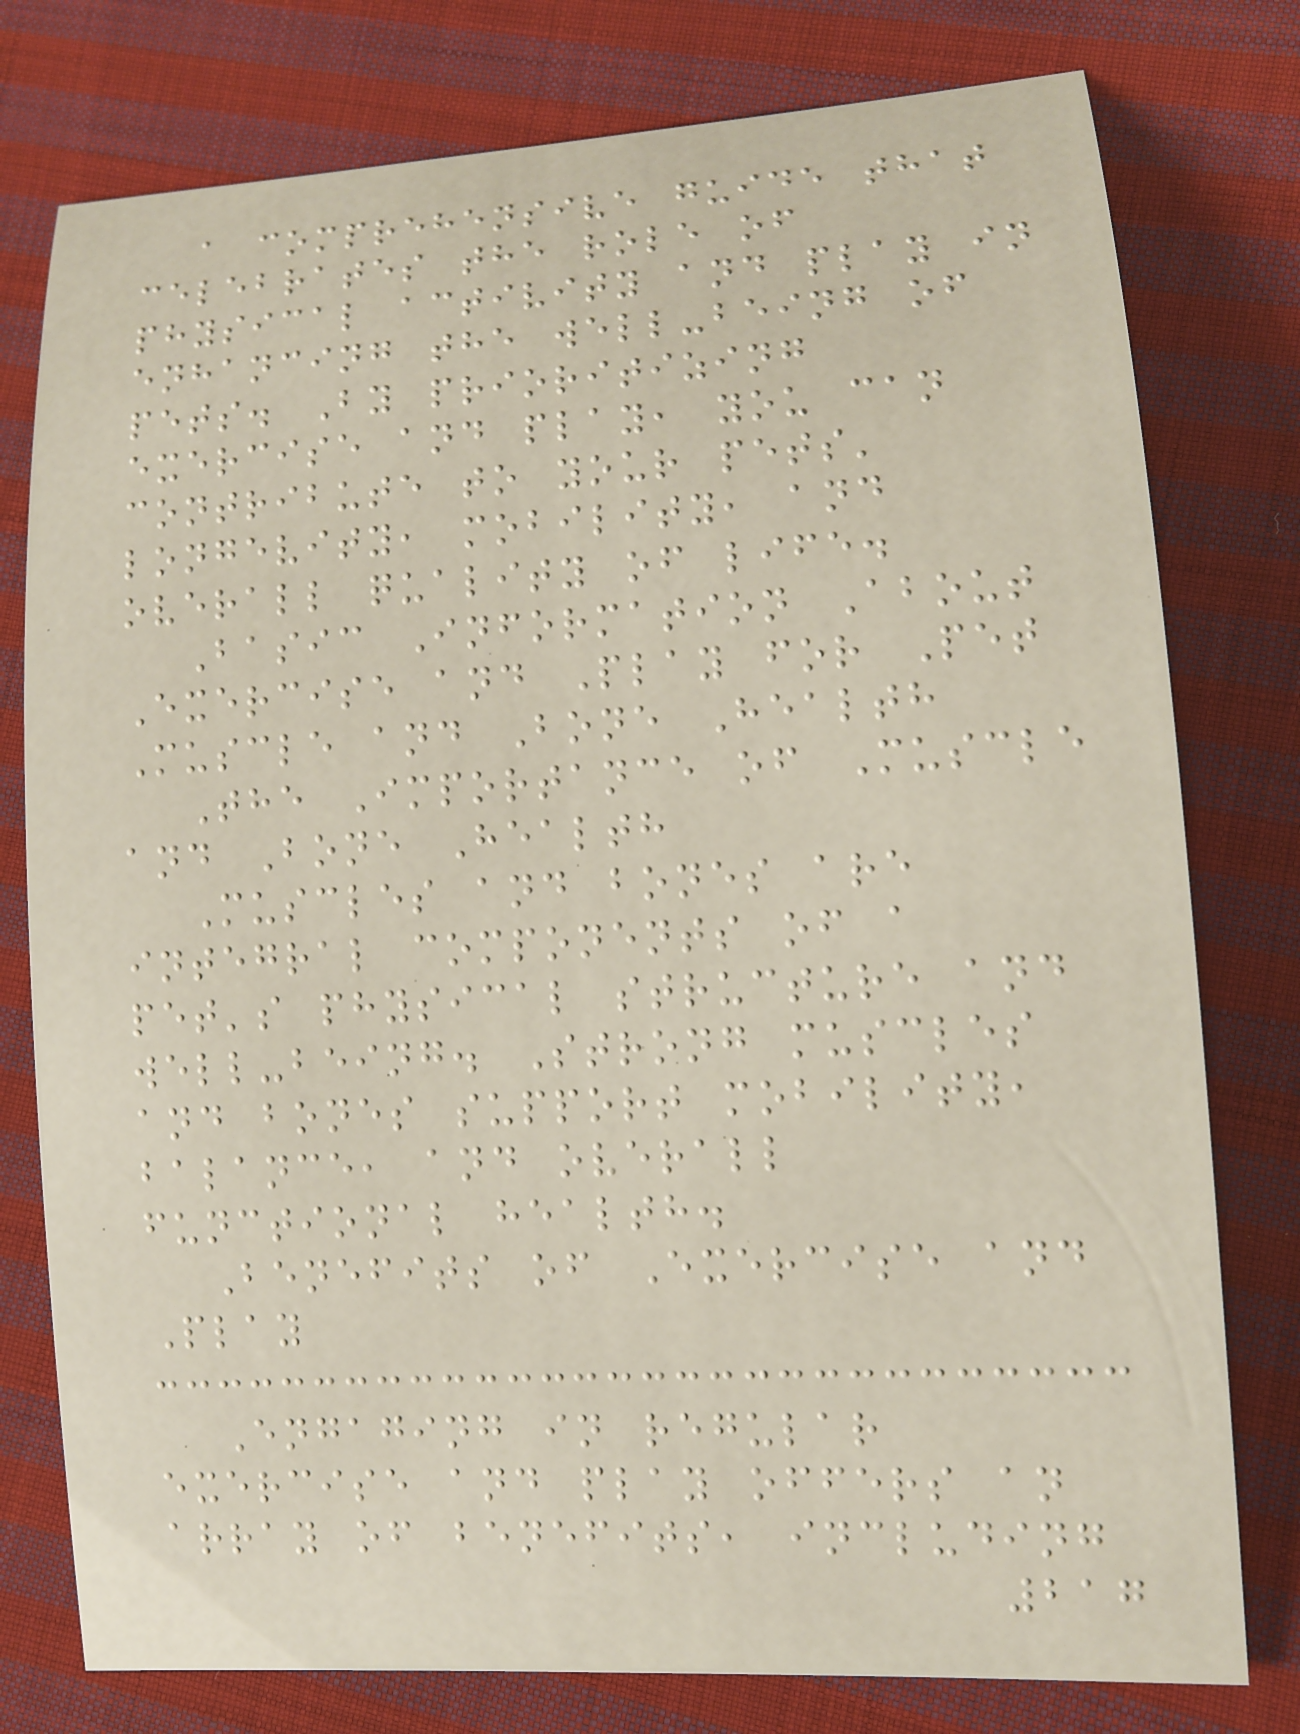a comprehensive guide that
celebrates the role of
physical activity and play in
enhancing the well-being of
pets. By prioritizing
exercise and play, you can
contribute to your pets'
longevity, mobility, and
overall quality of life.
Basic Information About
Exercise and Play for Pet
Muscle and Bone Health
The Importance of Muscle
and Bone Health
Muscles and bones are
integral components of a
pet's physical structure and
well-being. Strong muscles
and bones support mobility,
balance, and overall
functional health.
Benefits of Exercise and
Play
Engaging in regular
exercise and play offers an
array of benefits, including
217
